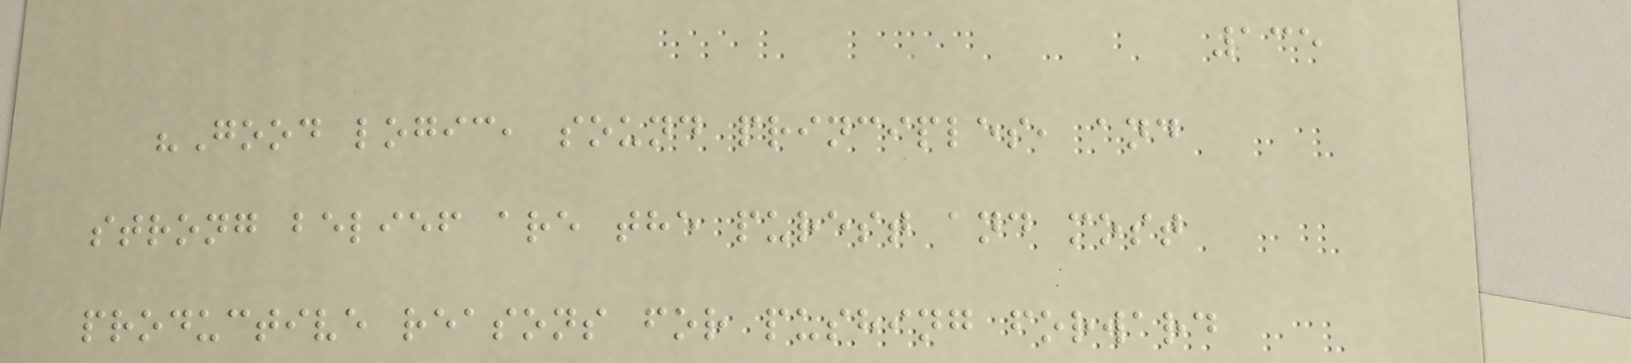135
"Good logic, sound principles, and
strong belief are the purest and most
productive reasons for pushing forward
